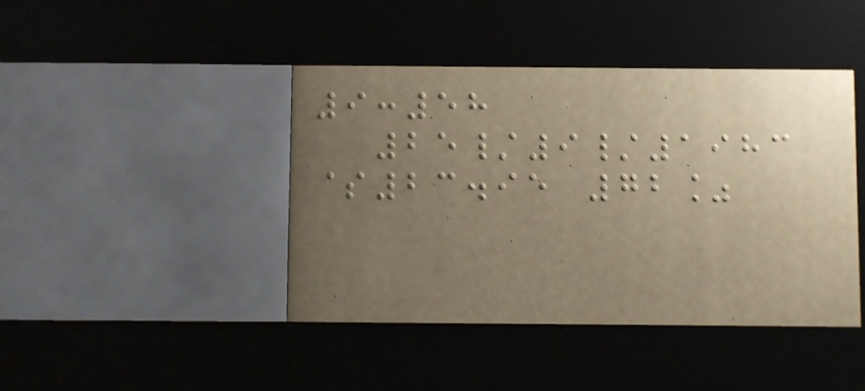9:58
25/9/1983
$23.95 72%
